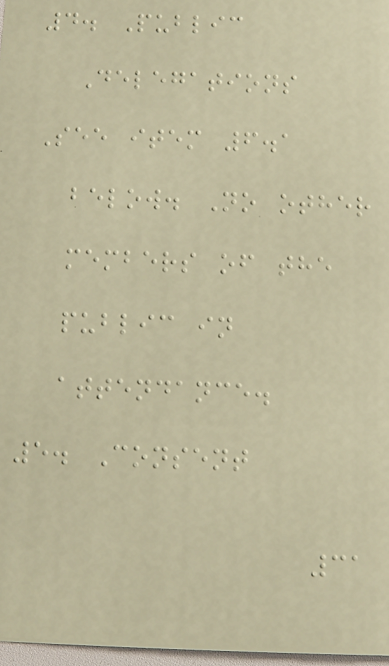4. Public
Delegations
See item 6.1
below. No other
members of the
public in
attendance.
5. Consent
31
